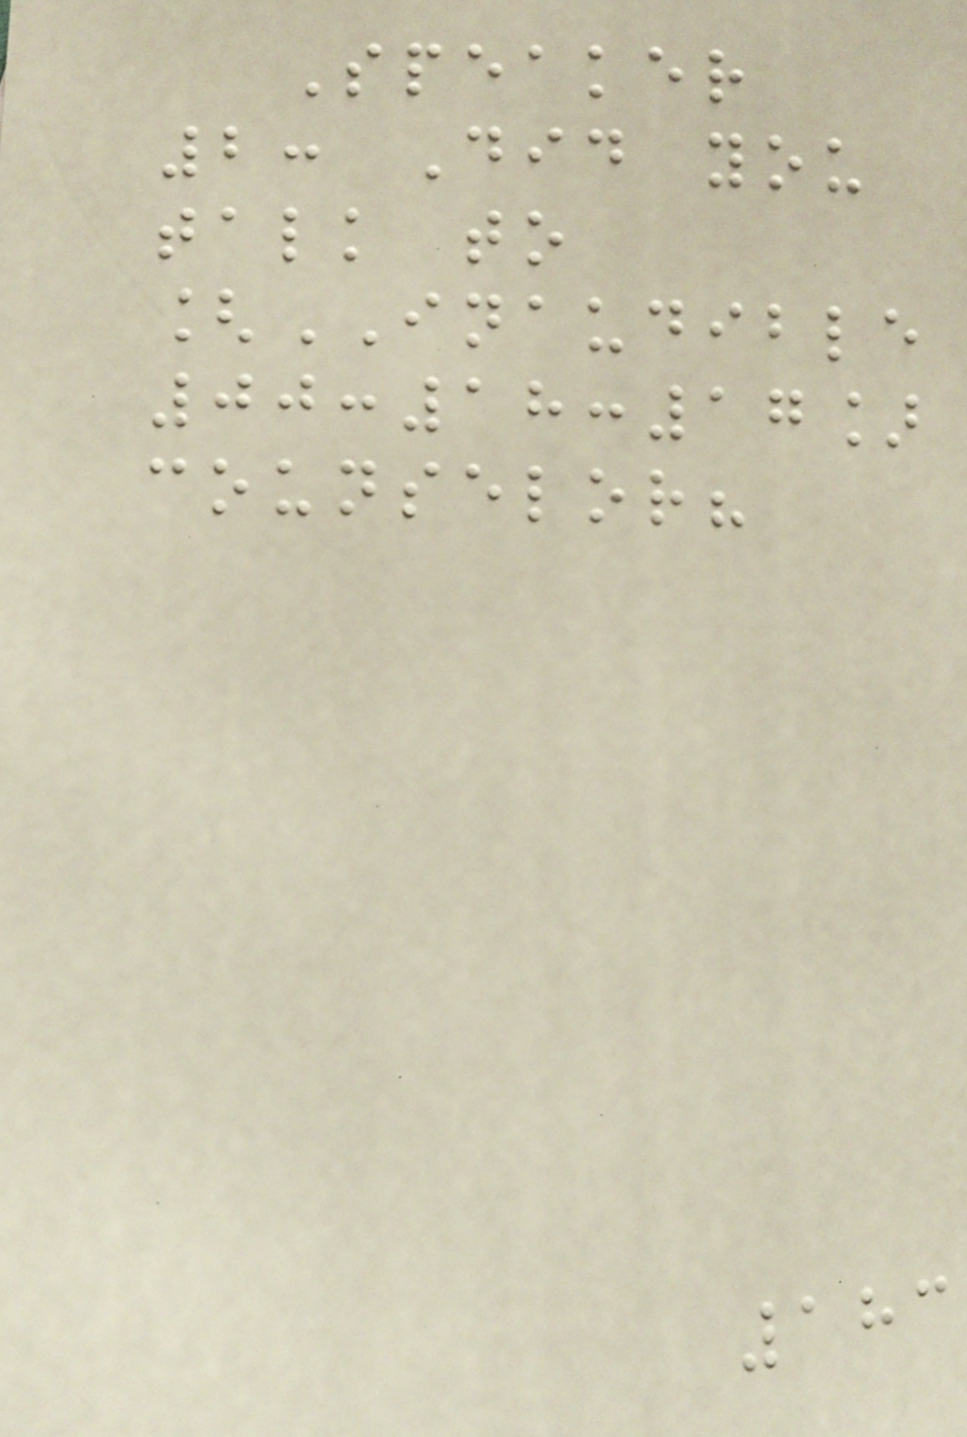Speaker
2: Did you
talk to
[INAUDIBLE
00:18:17]
counselor?
183
